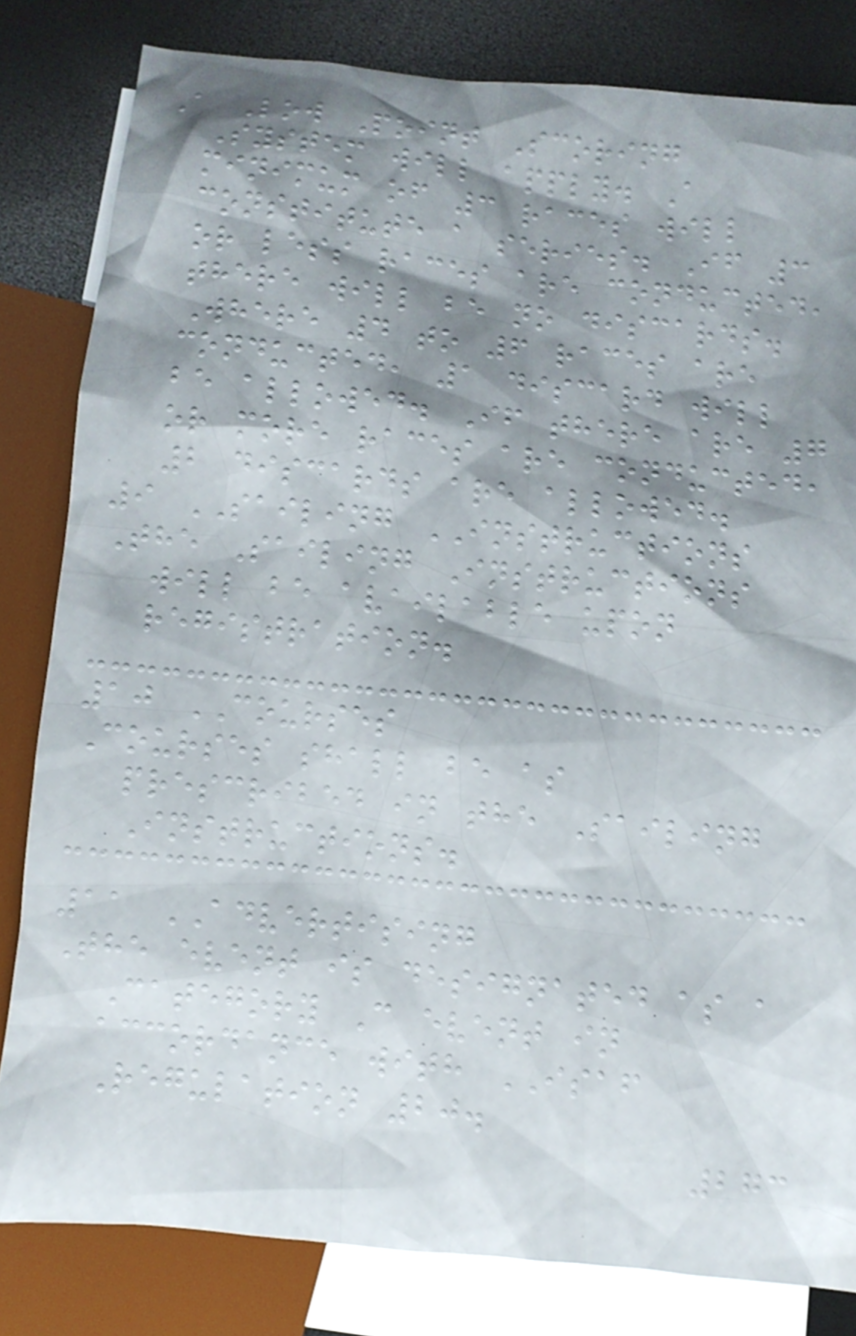A Low Point Scoring
System will apply. A
minimum of 3 races will
constitute a series. If 3
or less races are conducted,
there will be no discards.
Where 4 to 6 races are
conducted, 1 discard will
be allowed. If there are 7
or more races are conducted,
2 discards are allowed.
9 SAILING INSTRUCTIONS
The Sailing Instructions
will be available upon
registration.
10 COURSES
Courses shall be as
prescribed in the Sailing
Instructions.
11 ADVERTISING
The event is designated as a
Category C event in
accordance with ISAF
Regulation 20.
273
